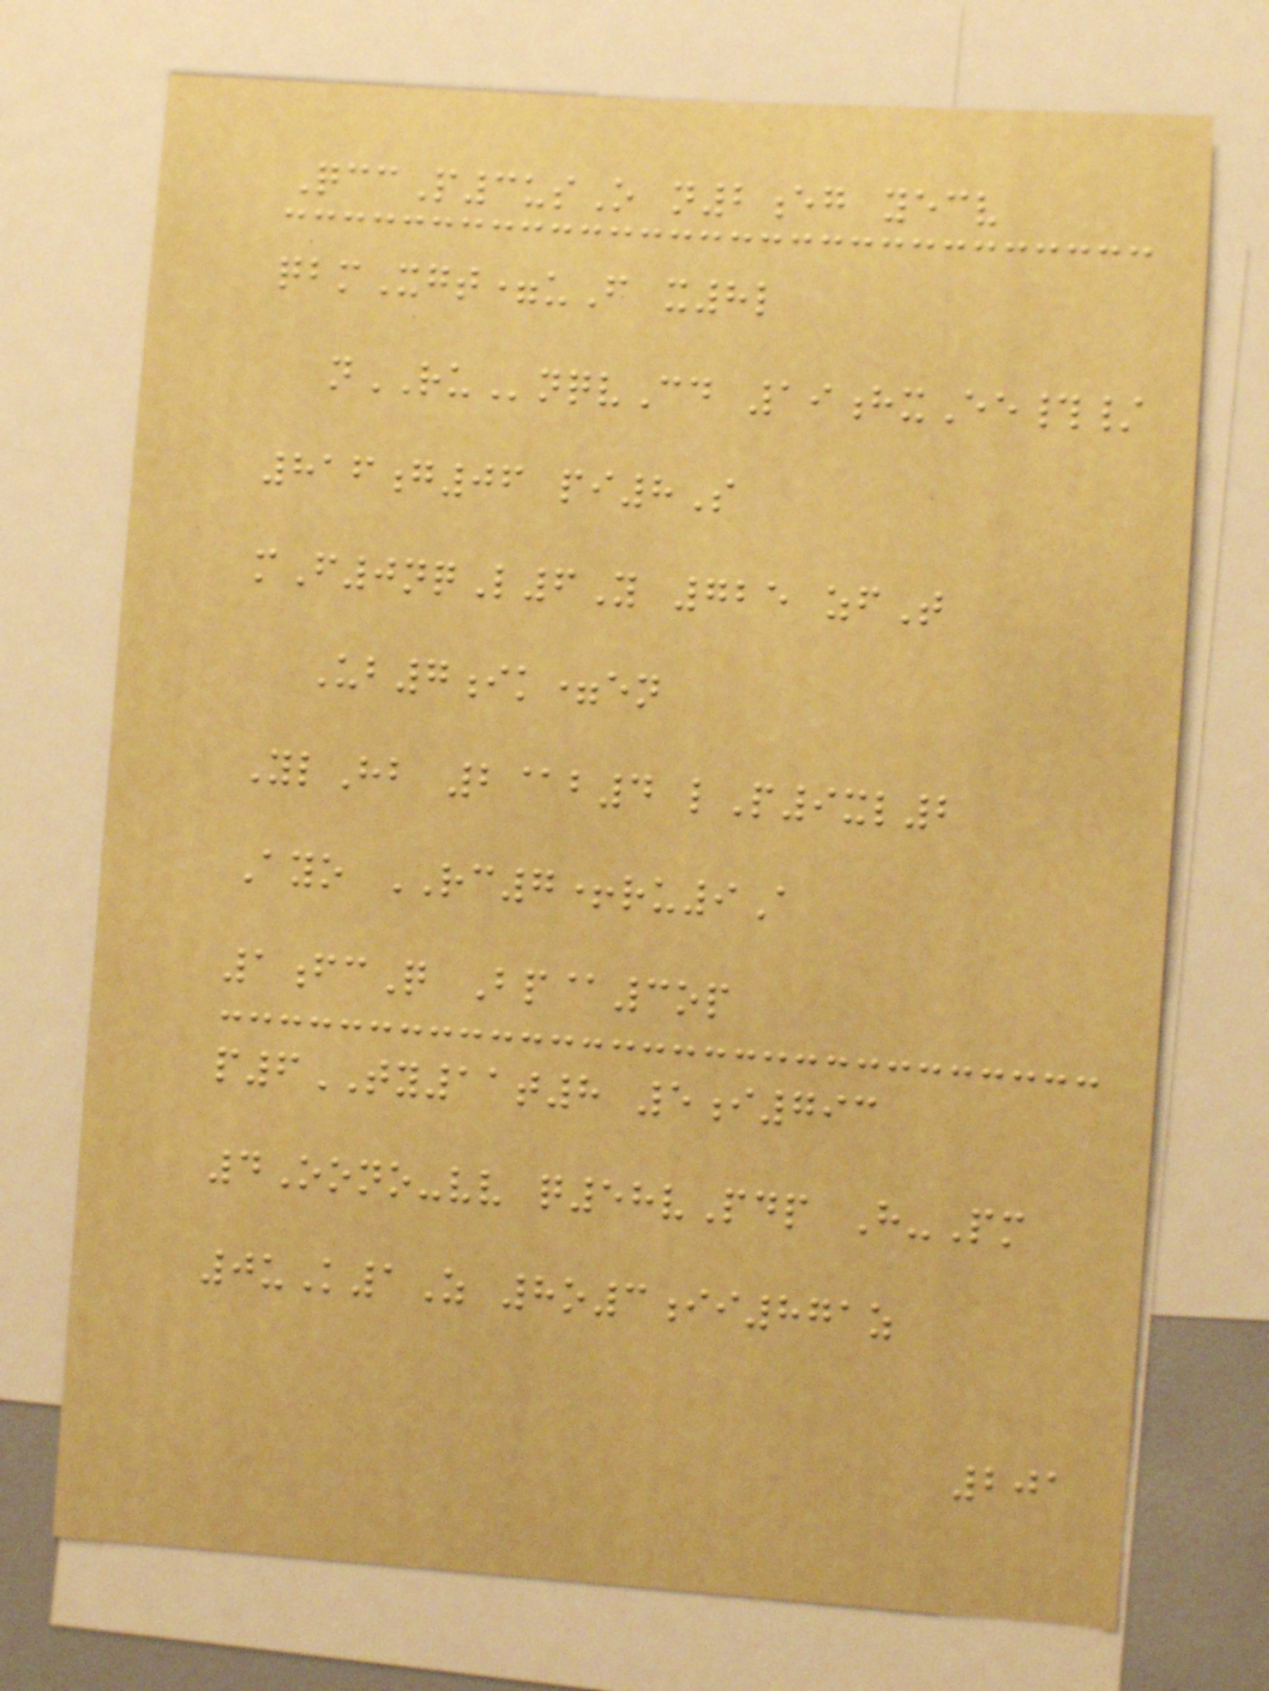QccP3usO n2eg yecv
qbmXgt=uF x8l
nRUnqvCd 19hxEe#/
816g06 pi8S
mF0nqL6Y 725 zfT
Ub7ik=en
YlHb 2@b4 lP9xl2
Ayo RC7+ru9A
1fcQ Bp@3op
p6TY11t8 5i793
4Oono-vv q58vPdp H-Pm
0uK1Z 8o3ii871z
201
